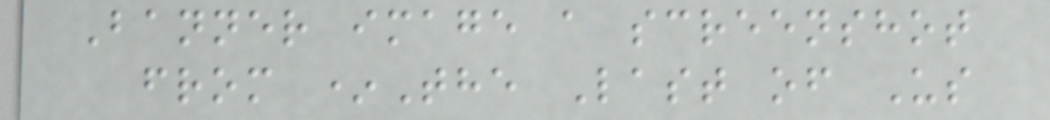Banner image a screenshot
from *The Last of Us
